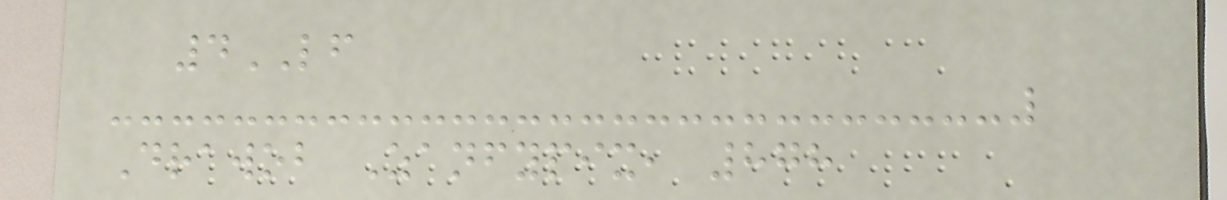4LF
Drawob Zanfypix, 878
